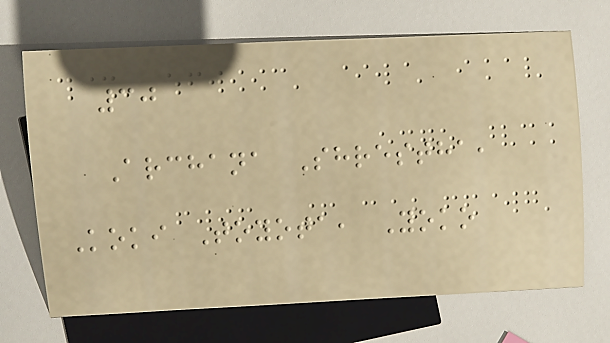30
Archana Shrestha,
Koki Toyota, Yoko
